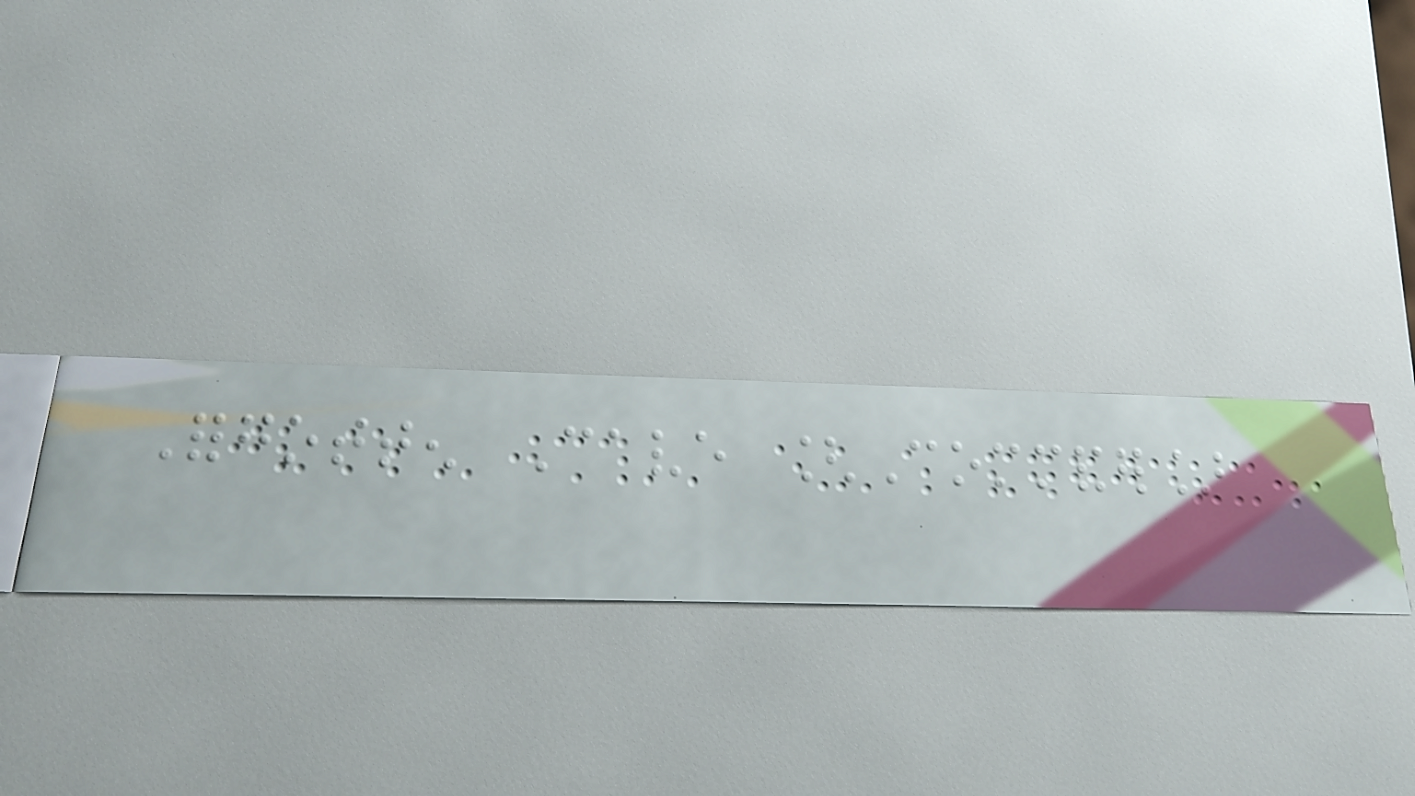Forgotten Cave [Commander]
